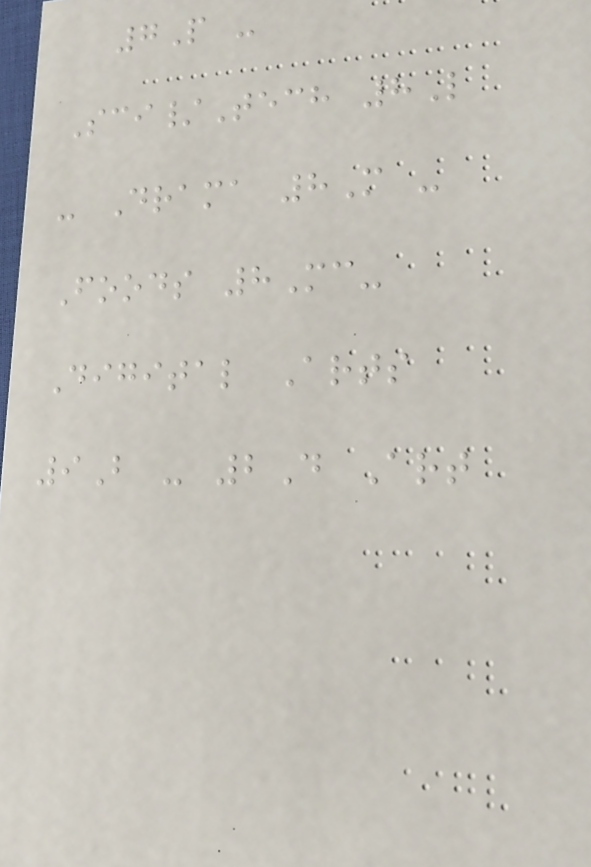7P -
Sci/Tech 8L
- Drama 8M -
Foods 8Mc-
Digital Arts
9B - 2D Art
